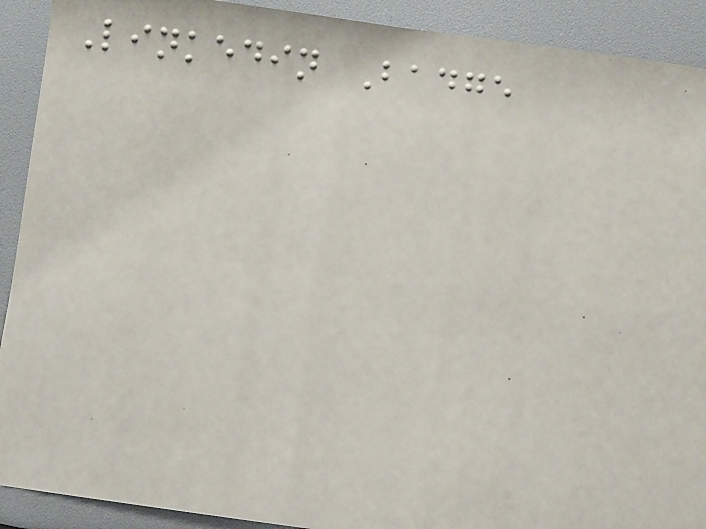Linkedin Badge
